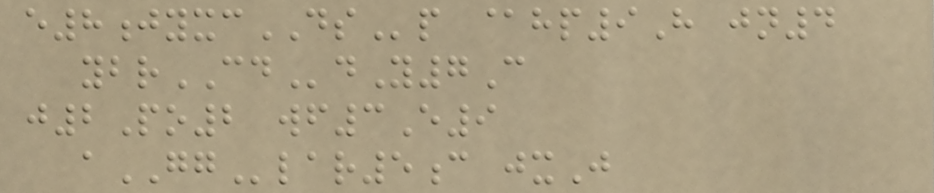e8jyxcDSp @hp9H jn4
ybrCDdY7C
j2Po2 wf3E9
aGGlar5c jxJ
